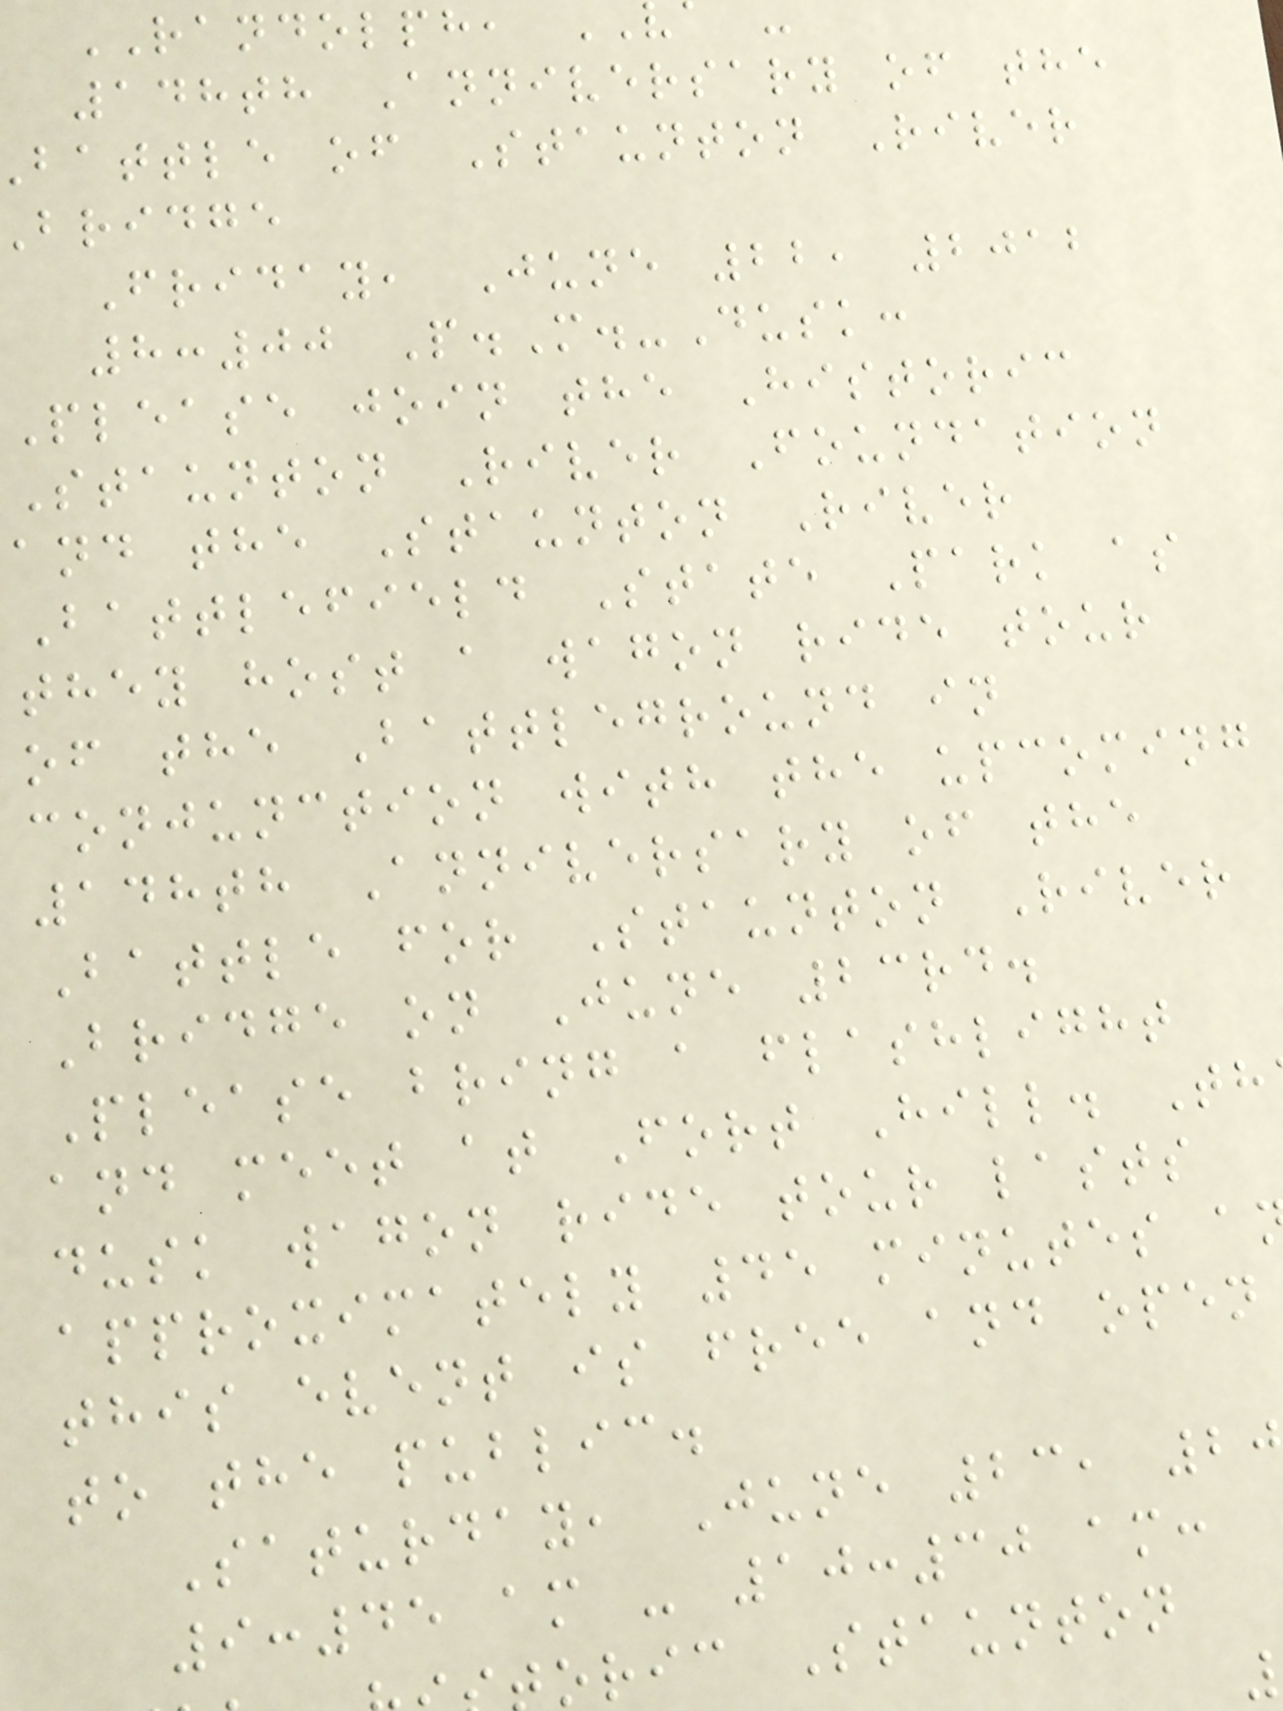RANDOLPH,
148th Anniversary of the
battle of Staunton River
bridge
Friday, June 22, 2012
8:00 P.M.-Dusk:
Please join the Historic
Staunton River Foundation
and the Staunton River
Battlefield State Park as
they host a wagon ride tour
of the Battleground in
conjunction with the upcoming
148th Anniversary of the
Battle for Staunton River
Bridge on June 23rd.
Please bring a flashlight
and meet at Fort Hill. Th
dusk wagon ride tour lasts
approximately 45 minutes a
this event is free and open
to the public.
Saturday, June 23, 2
9:45 am - 10:30 am:
oric Staunton
